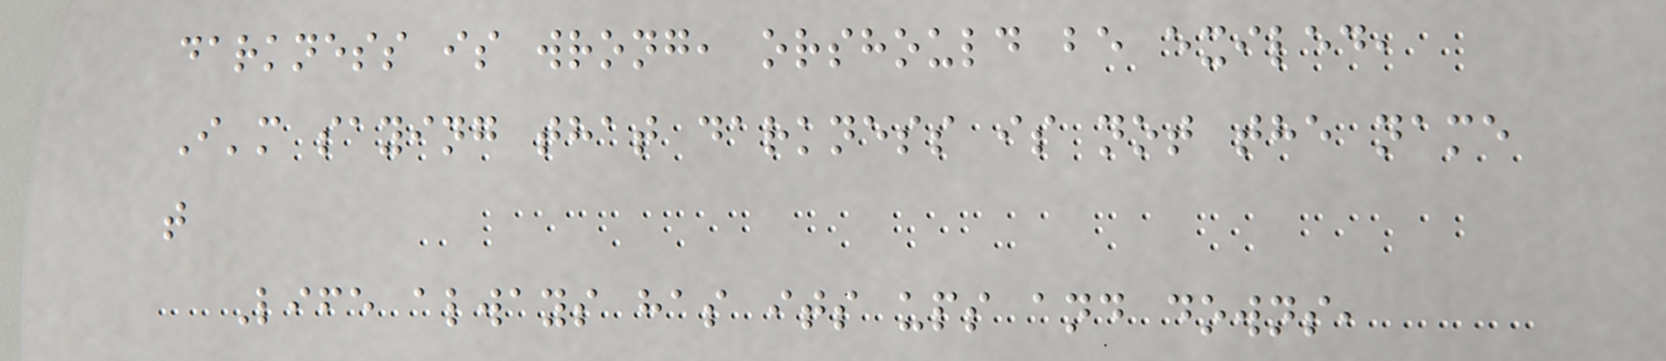darkness is wrong, orshould be exiled,
I'm saying that darkness is not the name
t
Life always has its ups and downs,
